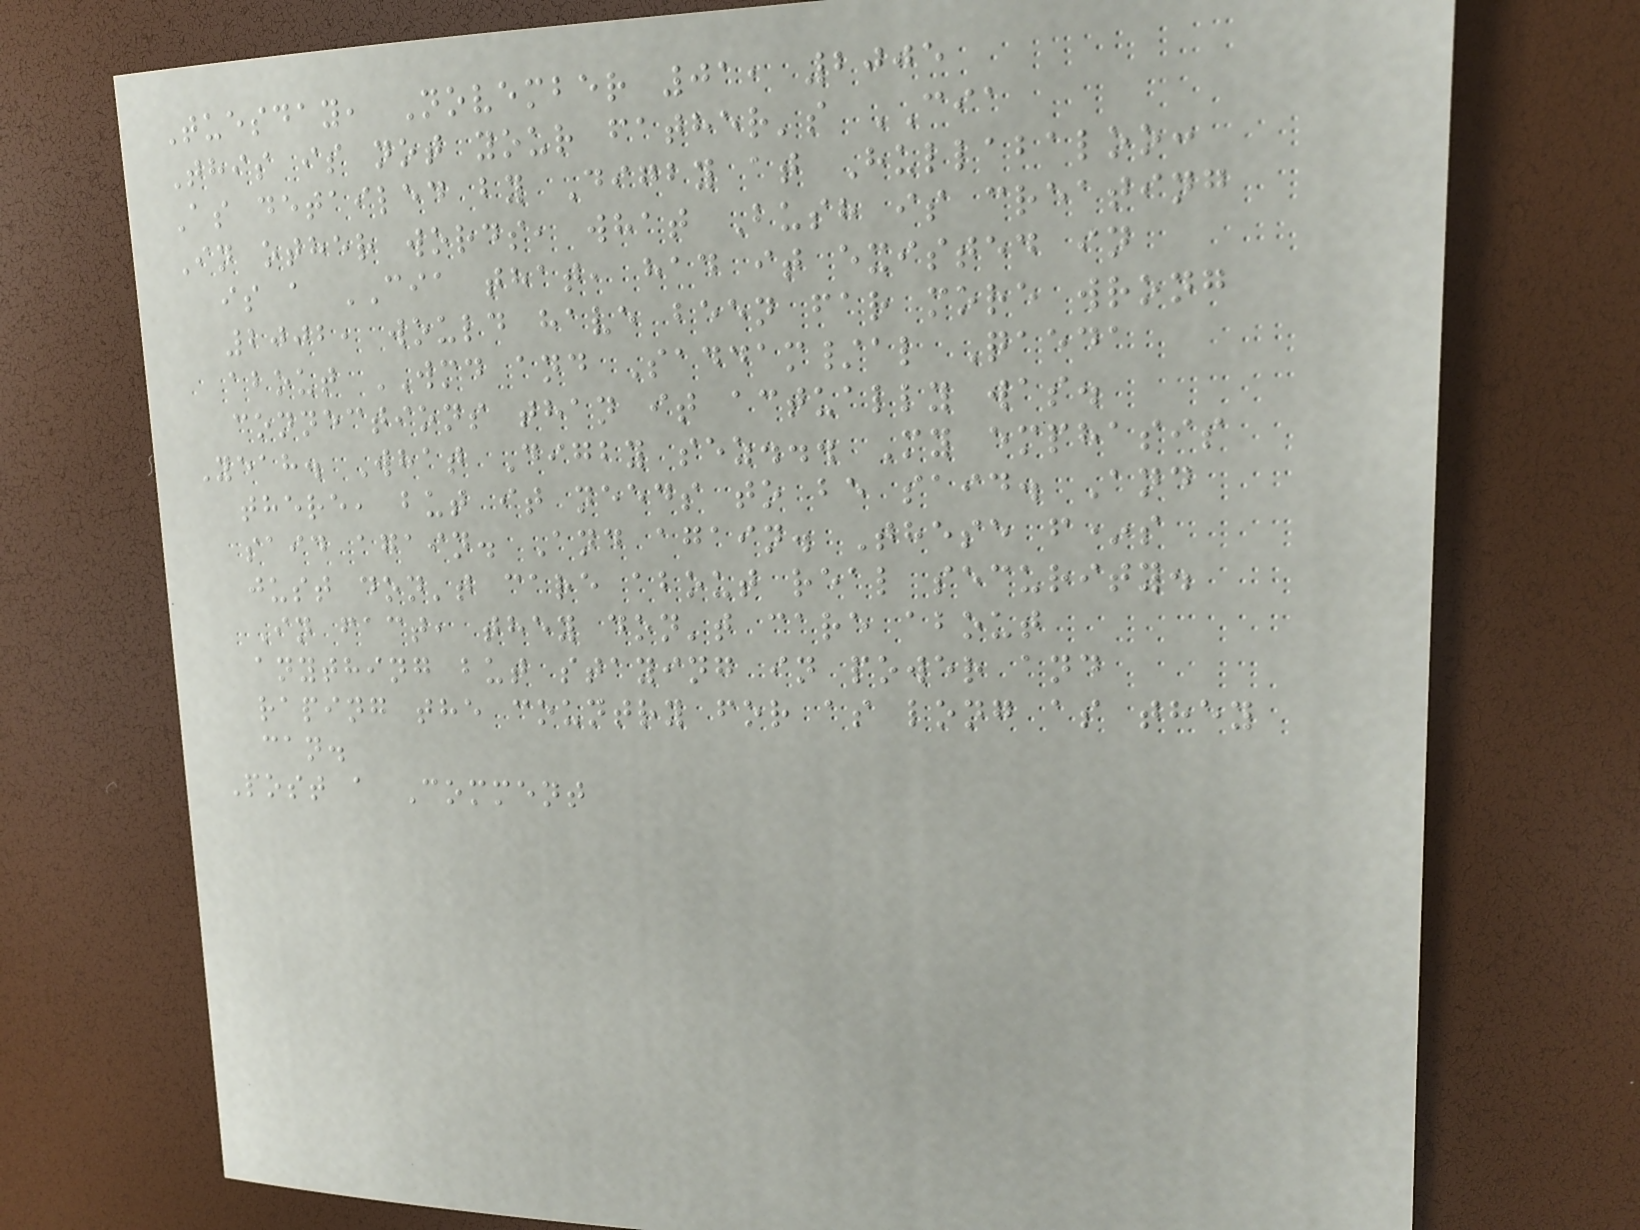Tuesday, November 01, 2005
This is not your father's CIA
As detailed by Digby at Hullabaloo:
In other words, what Bush is creating
is a CIA that, had it existed in
2002, would have been far more wrong
about WMD and Saddam/al Qaeda
connections than it actually was.
Yeah. What Digby sez... My emphasis
there, but it needs to be said. And
said again. And again. These f*s
just don't care about real security.
In fact, they don't care about
anything but staying in power and
raping the country for as long as they
can.
Post a Comment
